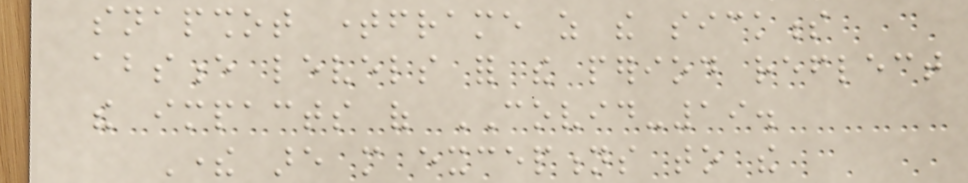snapshot timeframe as the sickness
absence levels for the period reflect
the impacts of COVID-19.
There are more exceptions to the
